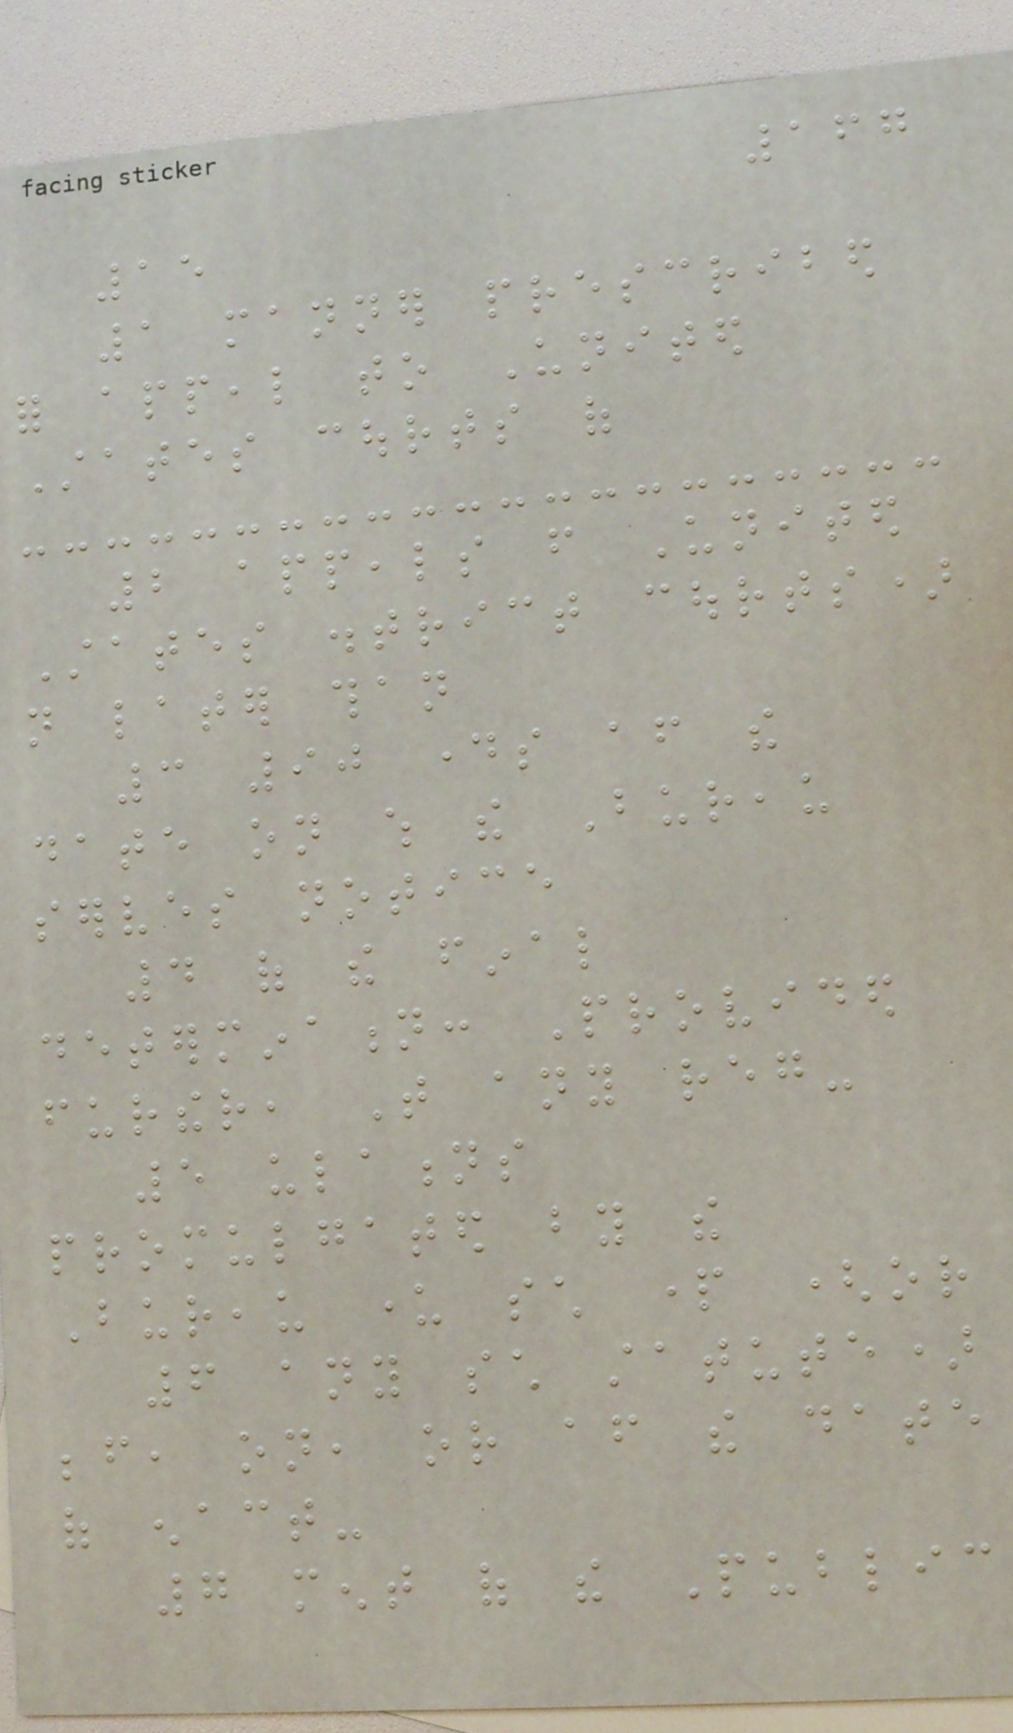167
15
1 manner prescribed
for appeal to United
States courts of
2 appeals from United
States district courts)
not later than
3 90 days after the
date on which the Bureau
serves notice
4 of the final
determination: Provided
further, That any reg-
5 ulations
promulgated by the
Bureau under such part (or
6 any such statute)
before, on, or after the date
of enact-
7 ment of the Public
